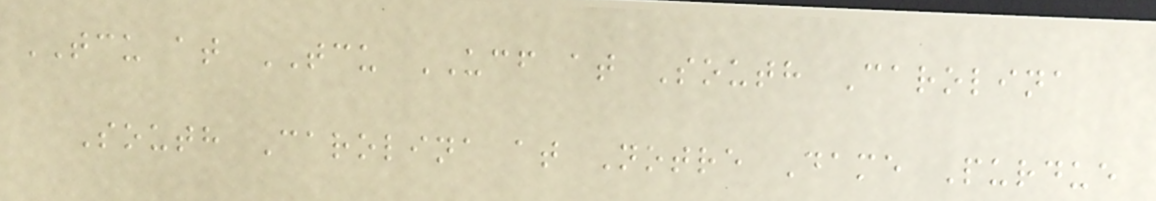TCU at TCU UCF at South Carolina
South Carolina at Notre Dame Purdue
